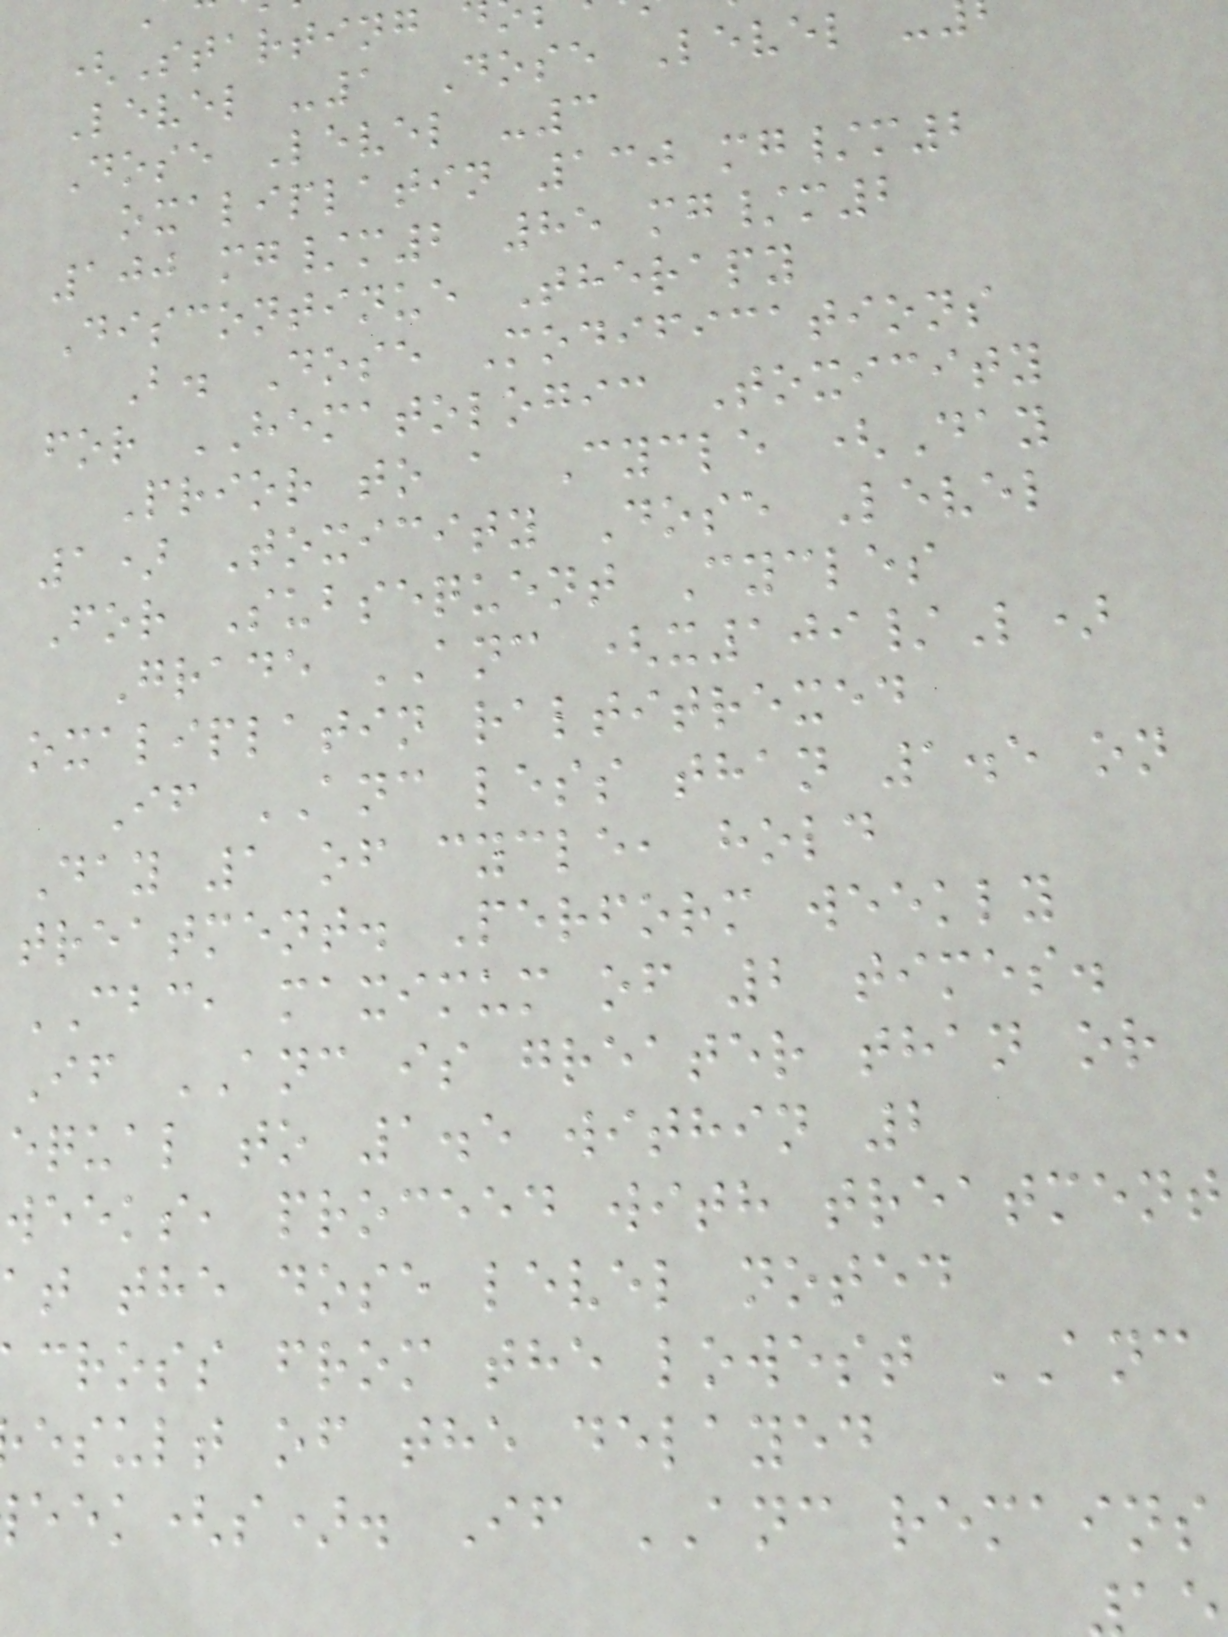(Starting
Level -1 Dose Level -
Dose Level -3
oxaliplatin 130 mg/m2
100 mg/m2 85 mg/m2
Discontinue Therapy
B. Dose Modifications
for HEMATOLOGIC Toxicity
Prior to a Cycle (Day
1) Toxicity Dose Level
For Subsequent Cycles
Grade ANC (x109/L)
oxaliplatin raltitrexed
If ANC less than 1.5 on
Day 1 of cycle, hold
treatment. Perform weekly
CBC, maximum of 2 times.
If ANC is greater than or
equal to 1.5 within 2
weeks, proceed with treatment
at the dose level noted
cross from the lowest ANC
esult of the delayed
eek(s). If ANC remains
